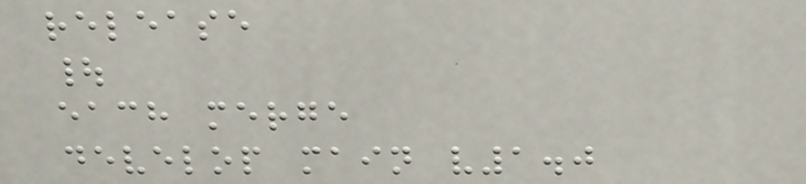release
|
each merge
develop main v1.0
